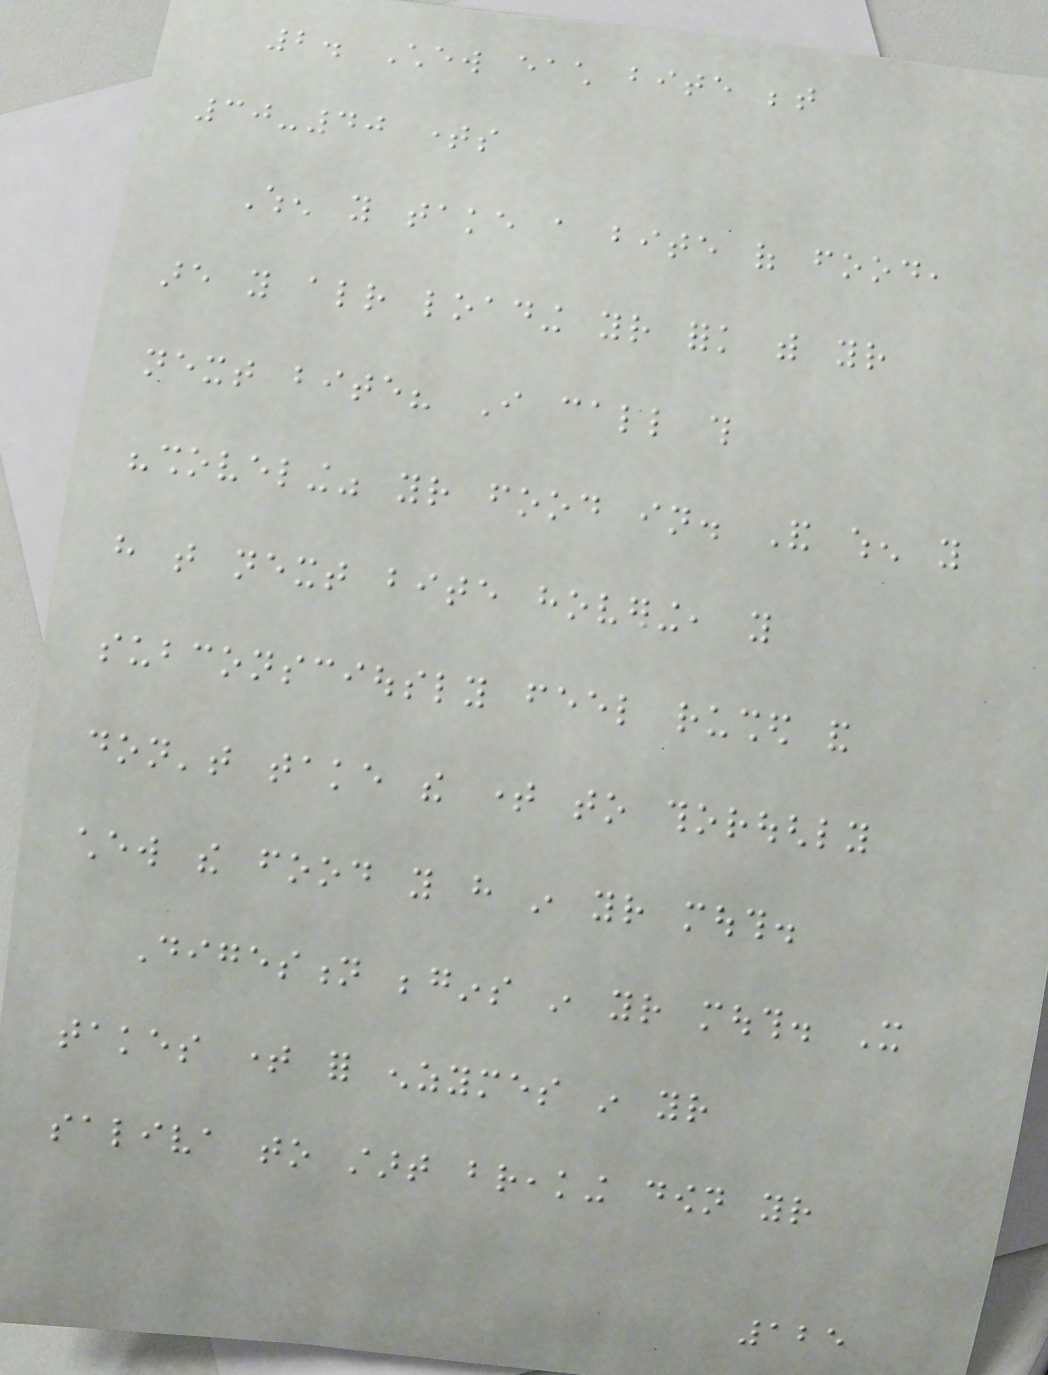2. Chew each bite between
30-40 times
When you take a bite of food,
are you already loading your fork with your
next bite? I call this
"shoveling" your food in. And when you
have that next bite hovering, you
subconsciously feel rushed and
don't take the time to thoroughly
chew the food you have in your mouth.
Digestion begins in your mouth. It
takes time for enzymes in your
saliva to start breaking down your
125
